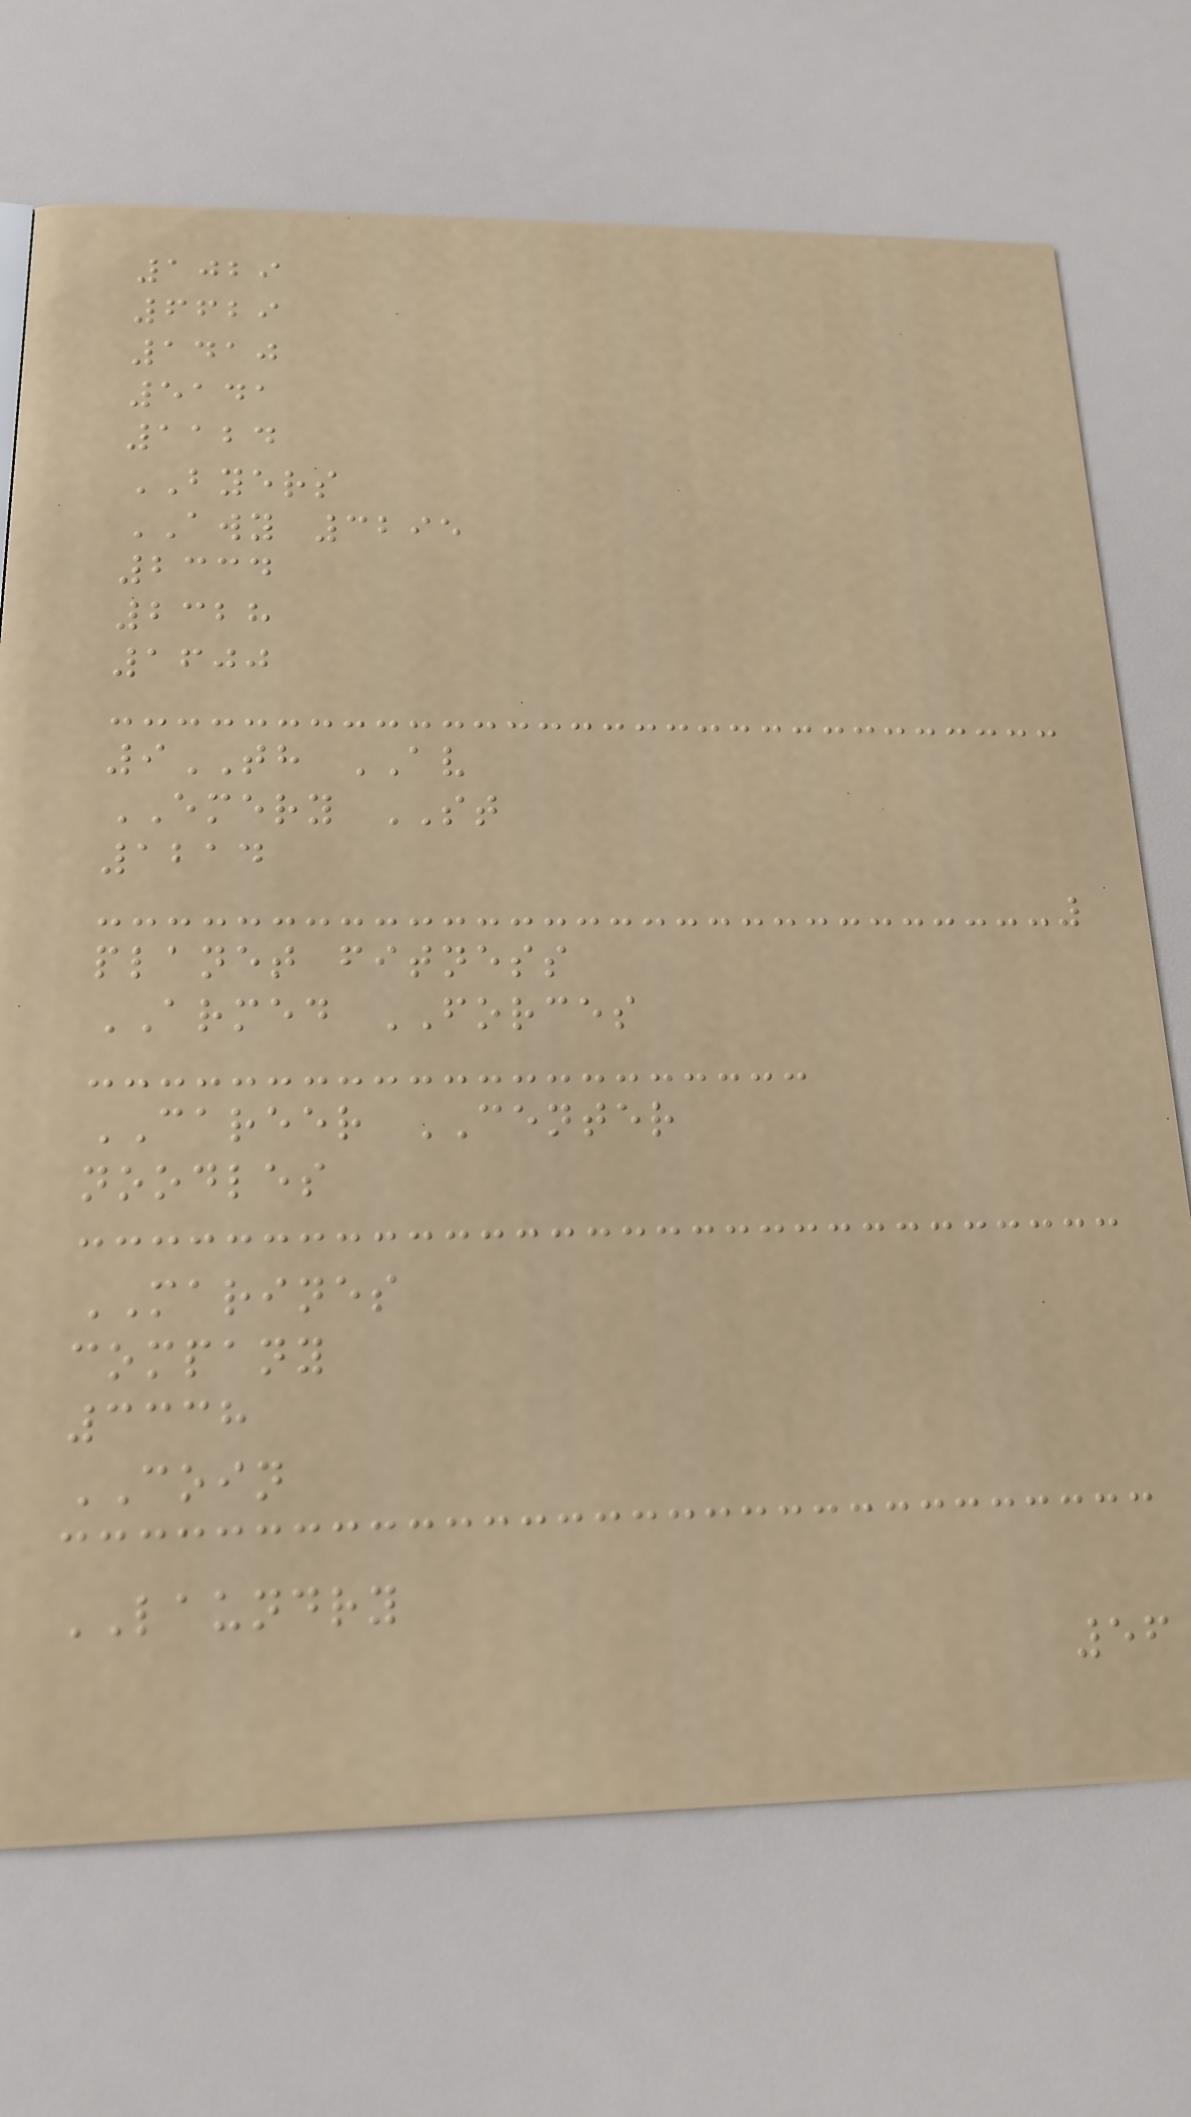1029
6629
1410
5141
1124
BYERS
AWY 3295
2334
2328
1600
9TH AV
EMERY ST
1214
planet fitness
ARMED FORCES
CAREER CENTER
noodles
MARINES
company
3338
COIN
LAUNDRY
56
